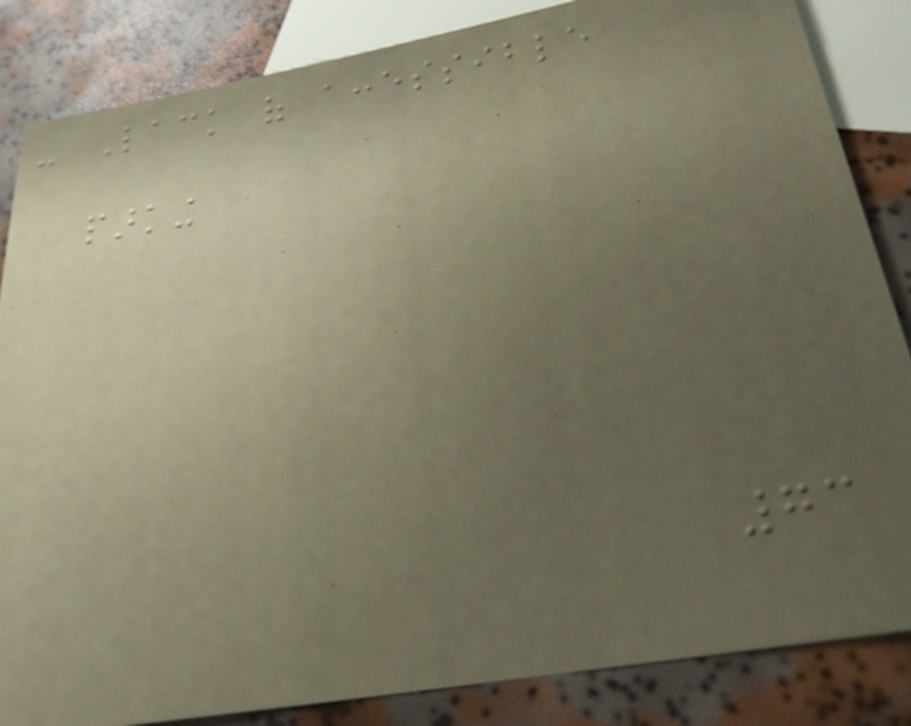- Lack of accessible
parking
73
